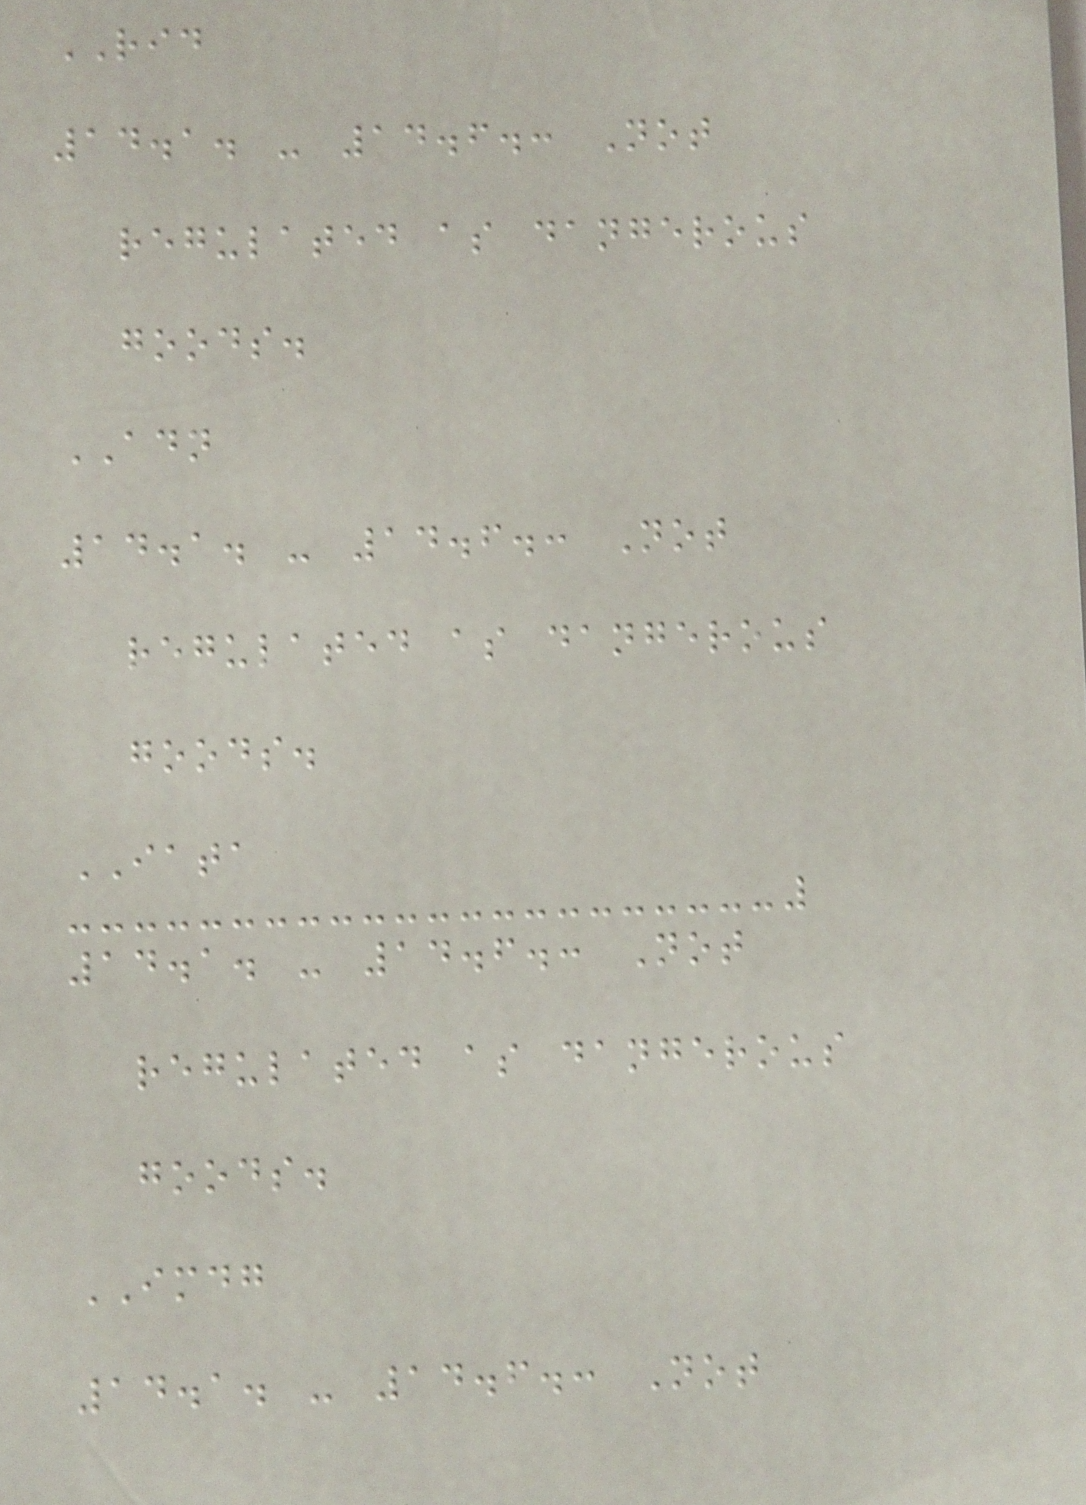RID
14.1. - 14.6.: Not
regulated as dangerous
goods.
ADN
14.1. - 14.6.: Not
regulated as dangerous
goods.
IATA
14.1. - 14.6.: Not
regulated as dangerous
goods.
IMDG
14.1. - 14.6.: Not
